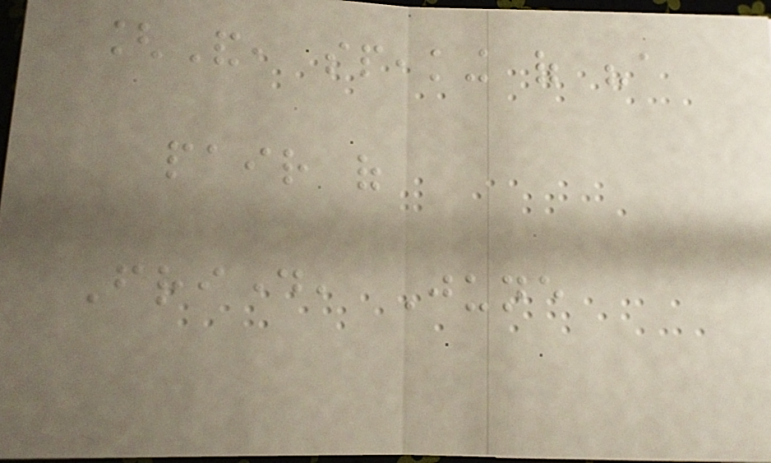[And, speaking of "a
pair of
Friday, June
